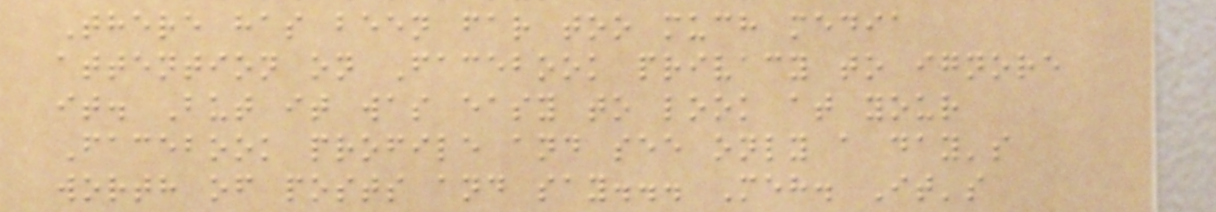There has been far too much media
attention on Facebook privacy to ignore
it. But it was easy to look at your
Facebook profile and see only a day's
worth of posts and say... Meh. It's
